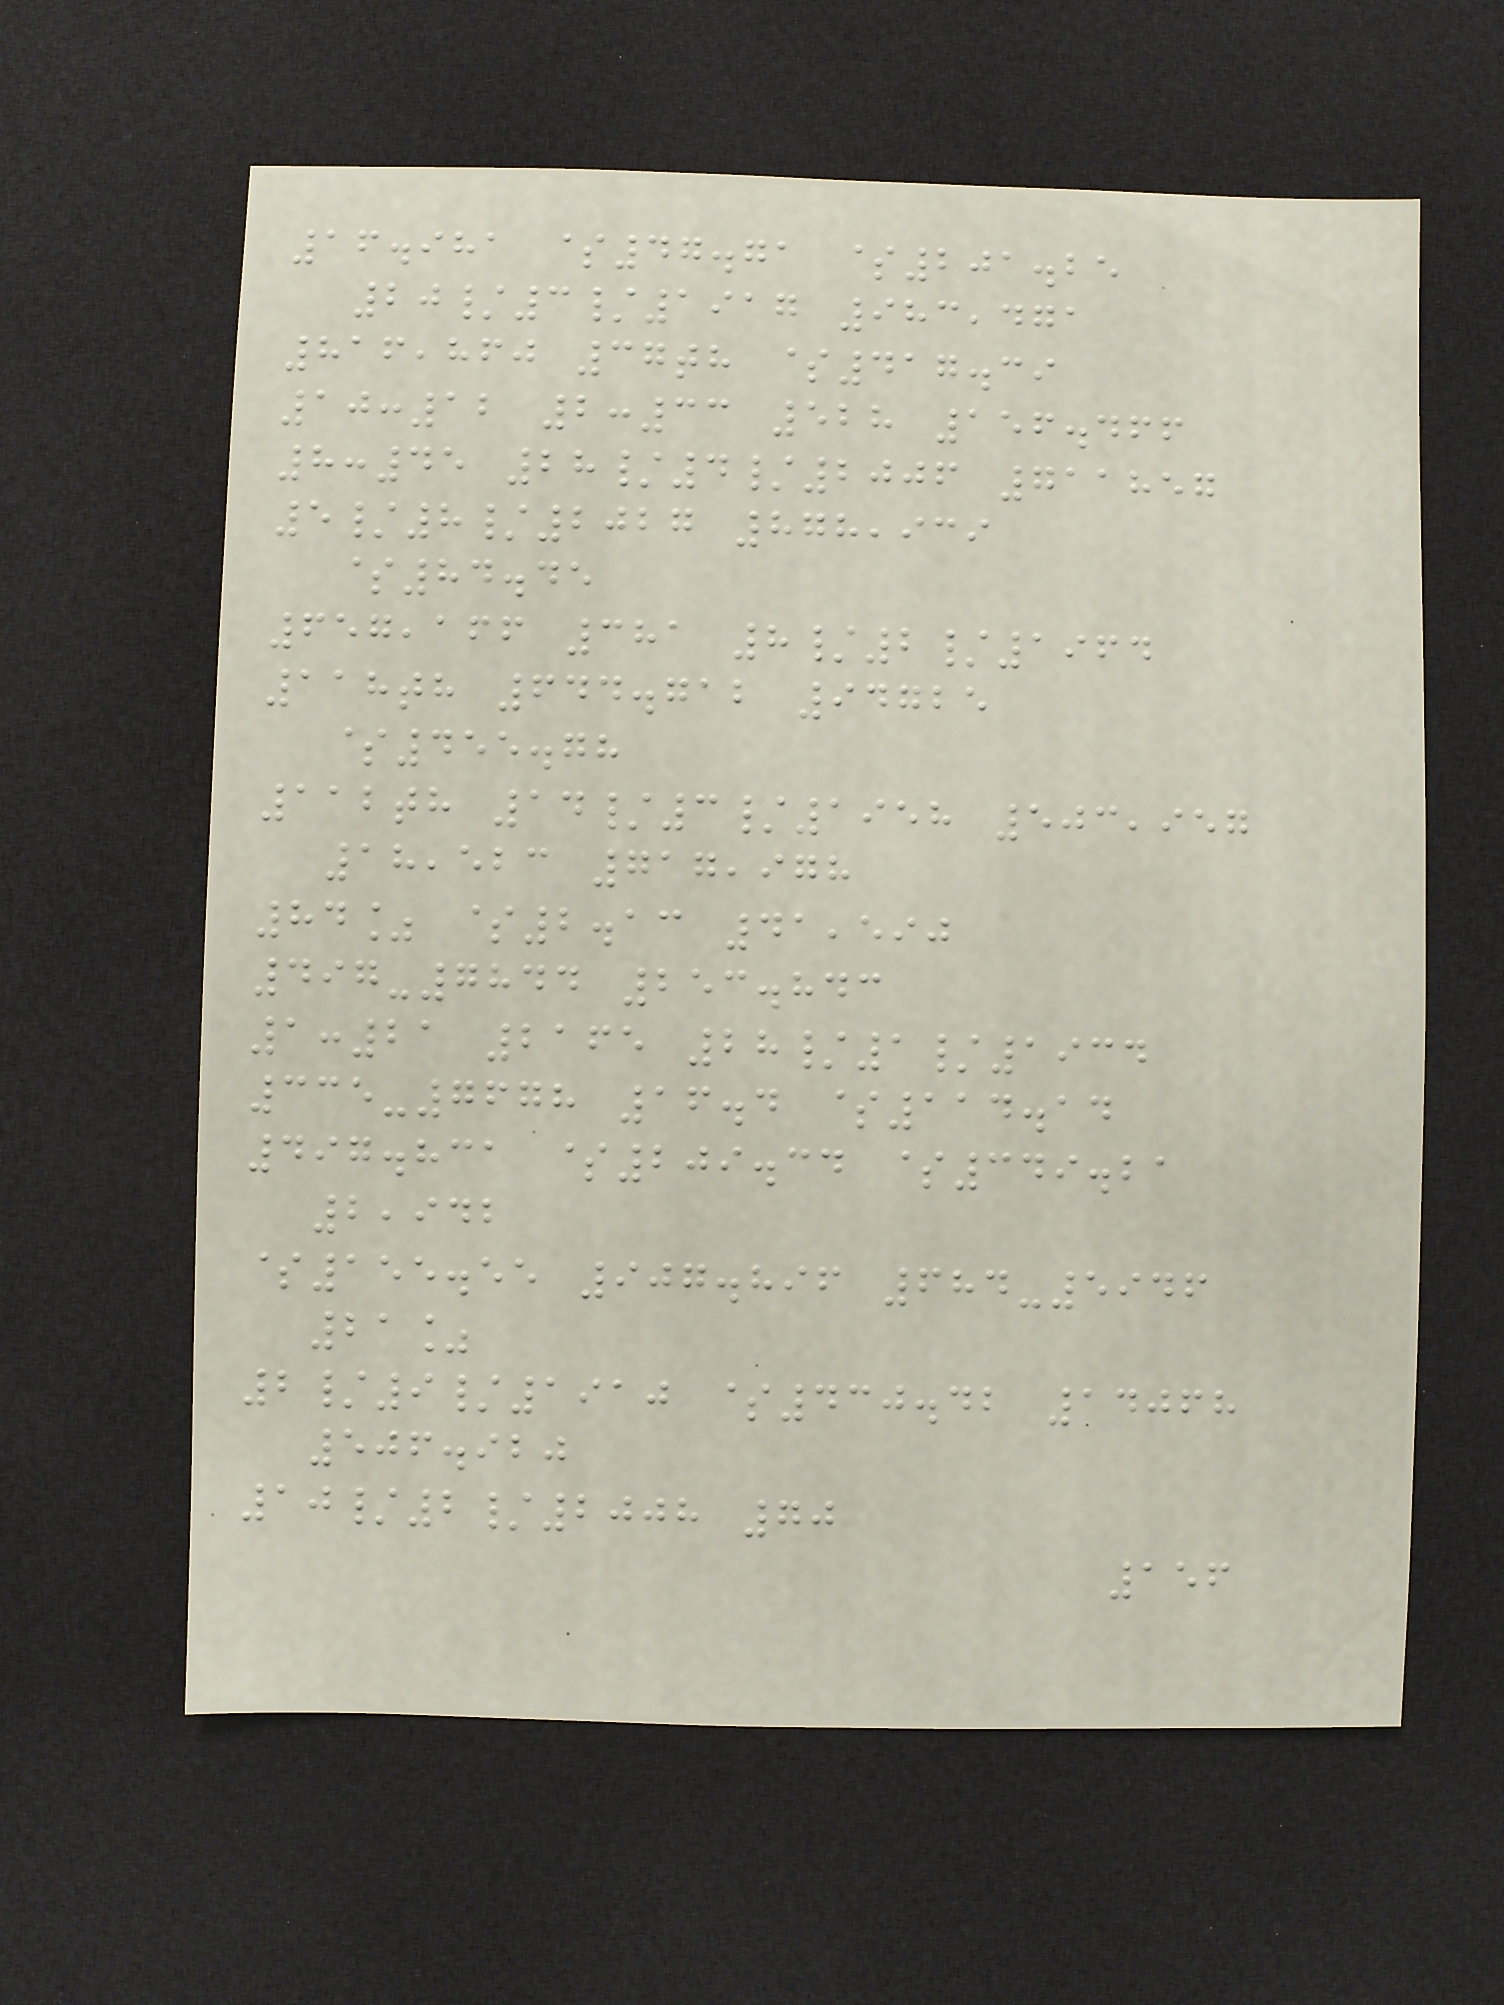16.981 $47.71 $201.25
20/3/1917 983,471
816,860 37th $417.39
10:12 2:33 528 156.466
8:45 28/4/2006 711857
5/8/2027 878,939
$84.45
657,166 381 8/2/1964
118th 644.712 94725
$455.78
112th 14/3/1958 503,957
18,523 717,978
84% $2.13 41,590
497-7844 253.843
1:21 2165 28/1/1934
335-7678 16.4 $114.14
497.831 $209.34 $349.21
2,942
$155.55 907.896 684-5946
21%
2/9/1910 $430.42 14068
506.920
10/2/2008 70
156
